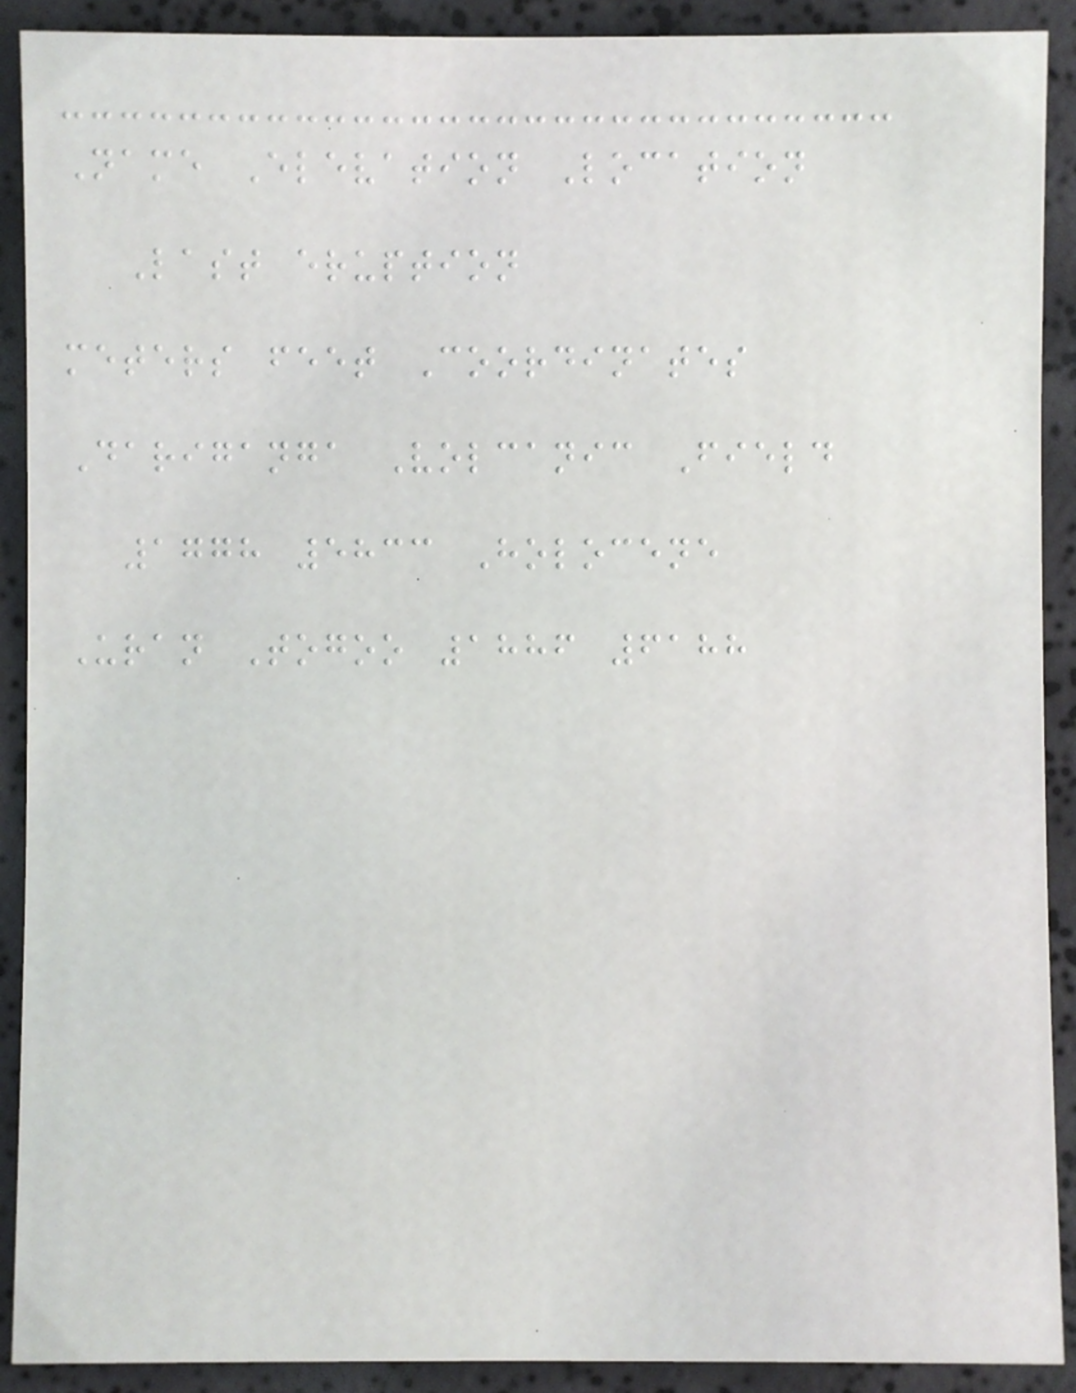Name Elevation Location
Last eruption
meters feet Coordinates
Dariganga Volcanic Field
1778 5833 Holocene
Uran Togoo 1886 6188
